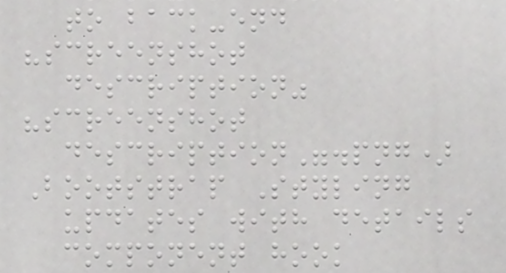to back-end
"screenshot
description"
"screenshot
description".png)
Bootstrap Styling
updates with details
component hook
